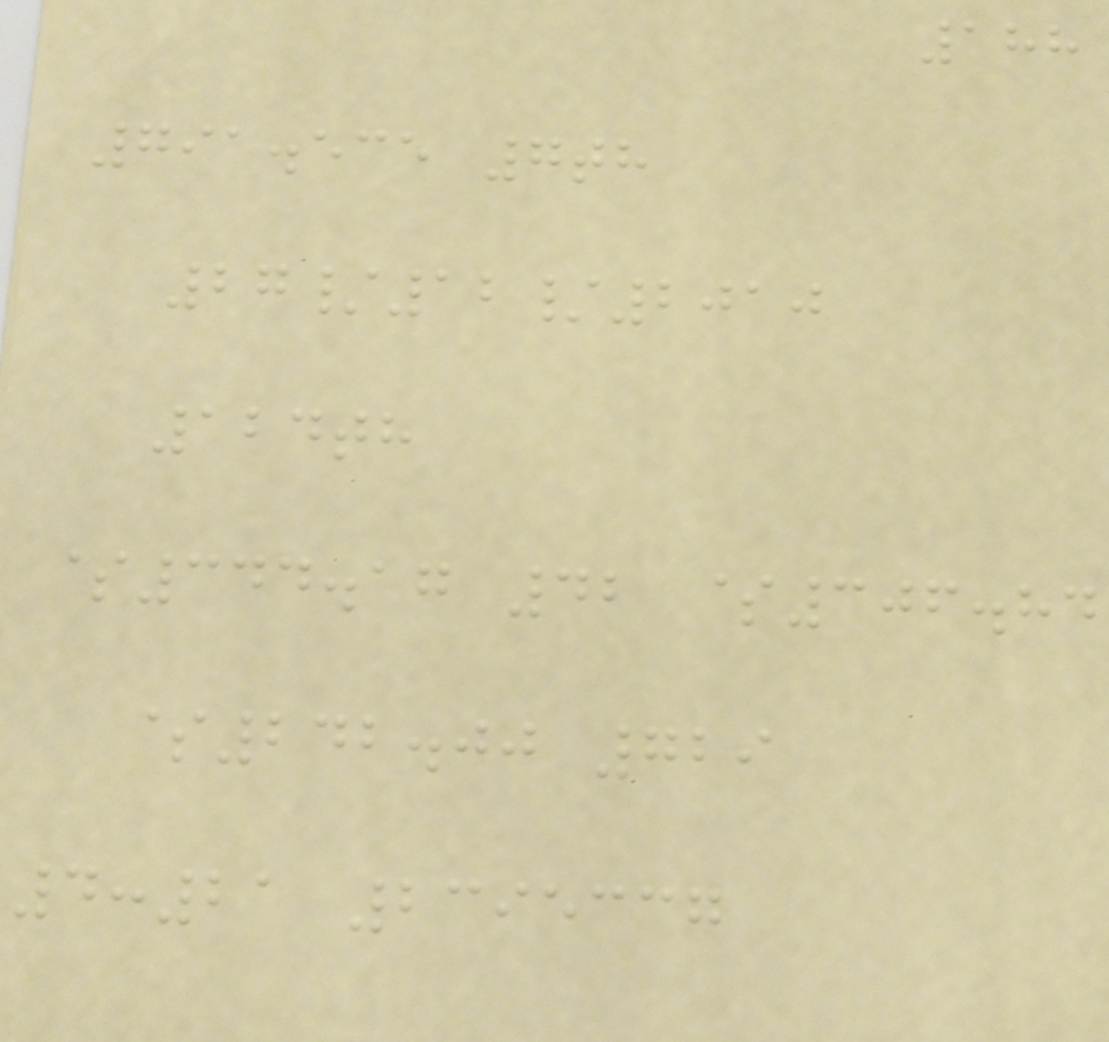188
791.535 7th
27/12/2010
124th
$344.17 42 $306.84
$242.00 729
4:21 2395337
